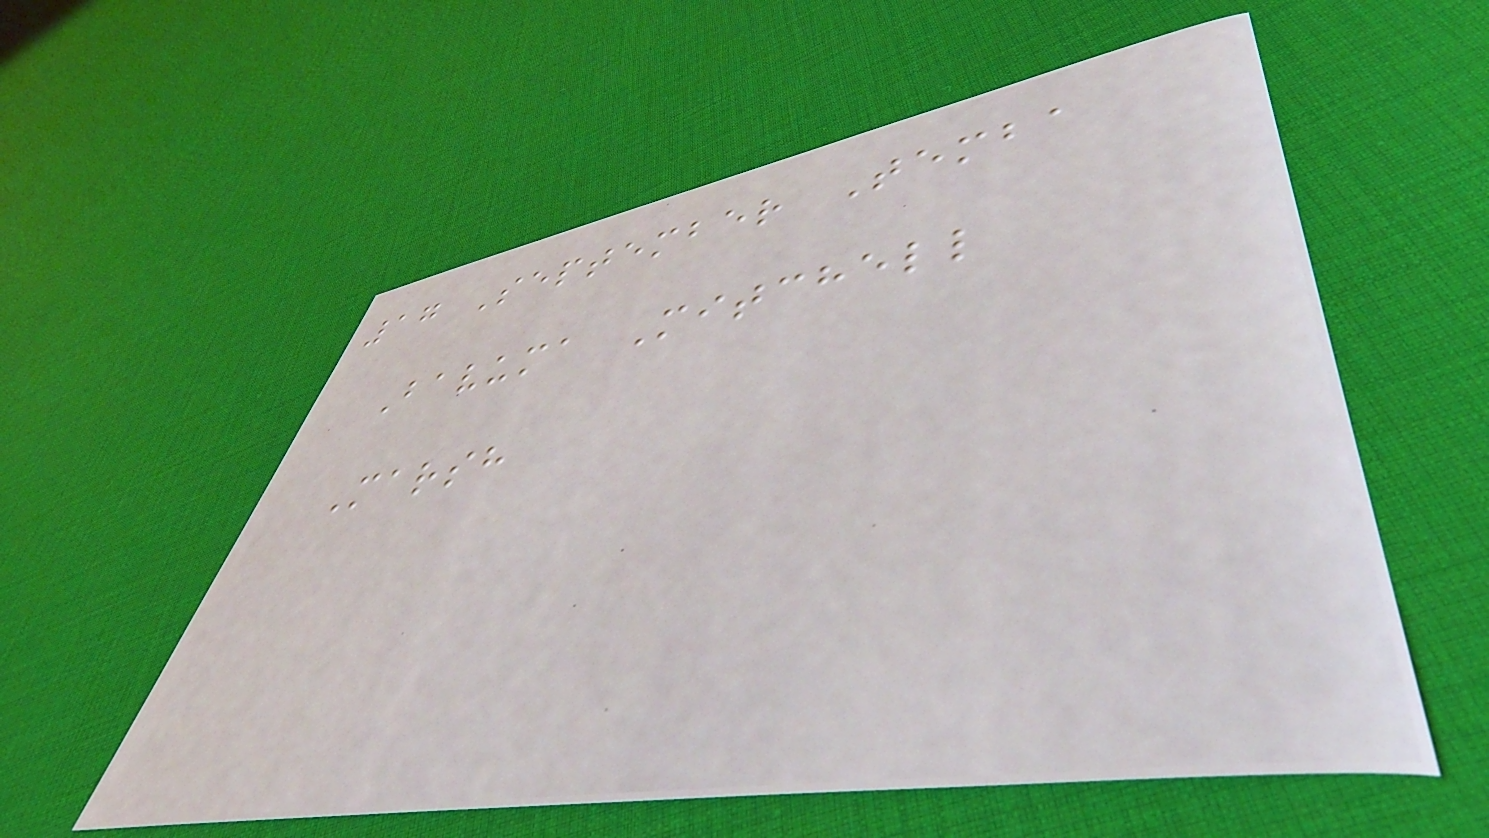17 September Temba
Bavuma Mitchell
Marsh
